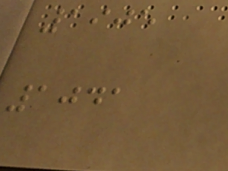1905
1041
